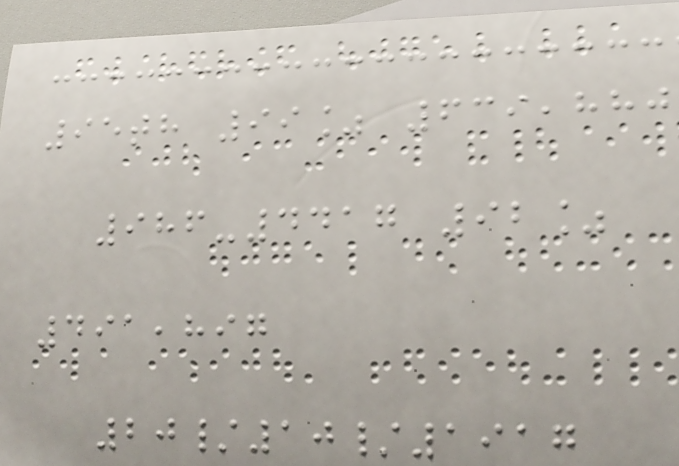95th 99% 639,880
986-4417 92%
491,897
20/10/1917
